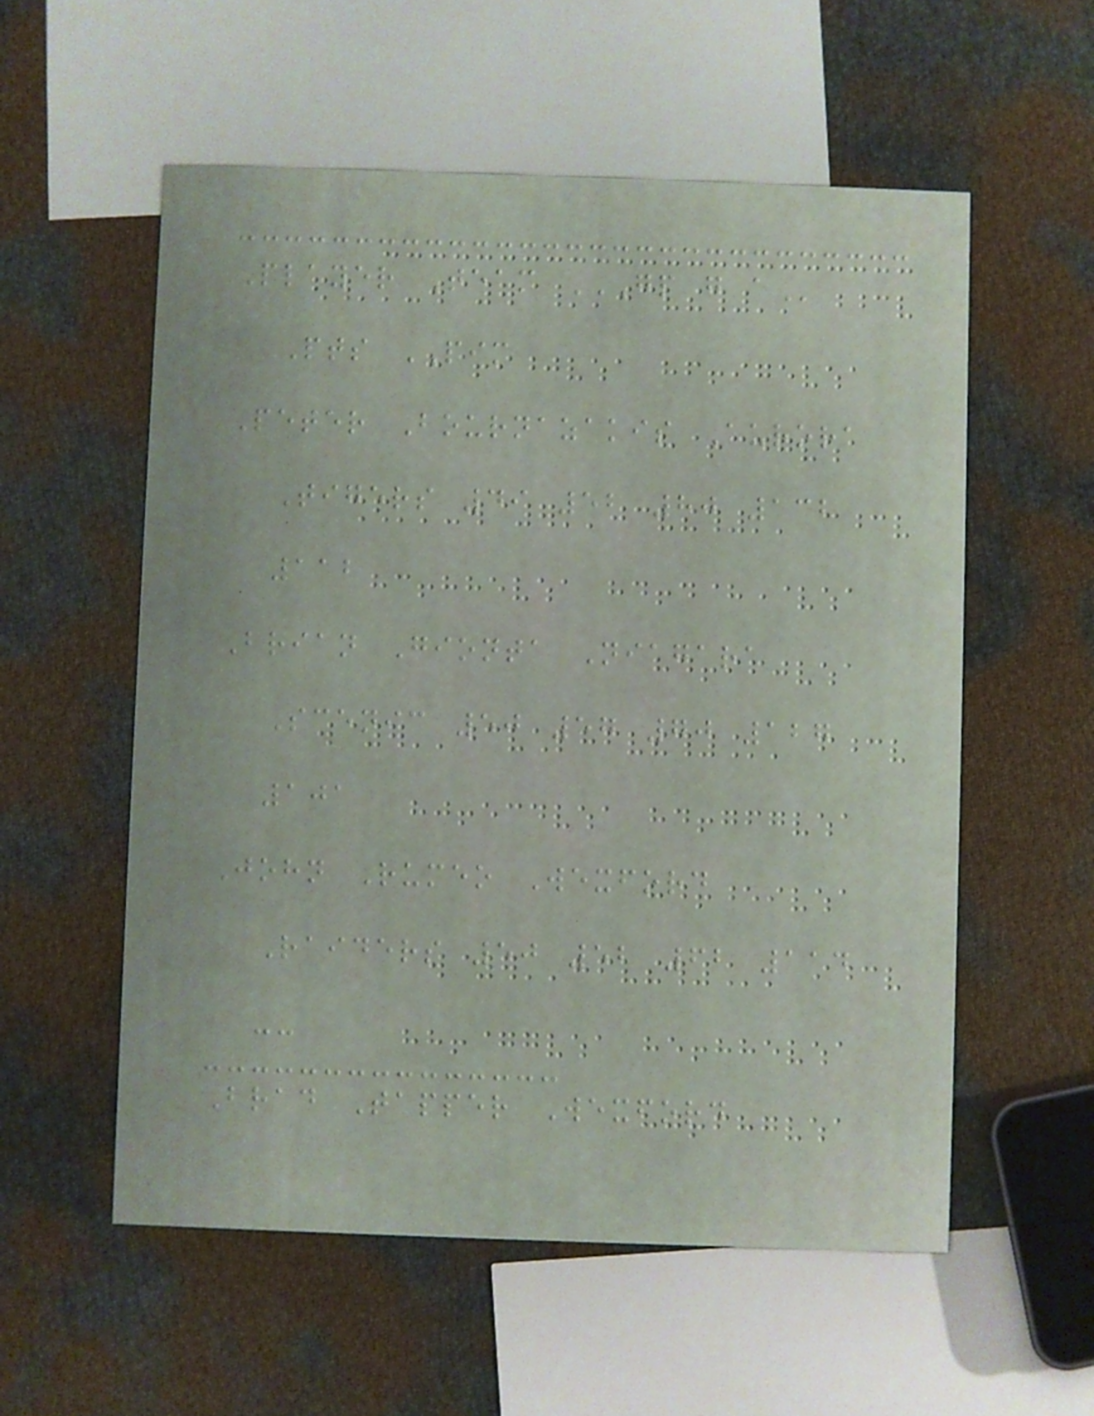Player Team GP G A
Pts PIM
Peter Bournazakis Aurora
Tigers 49 52 80 132
112
Brian Gionta Niagara
Scenic 50 57 70 127
101
John Rumeo Wexford
Raiders 50 52 62 114
--
Brad Tapper Wexford
